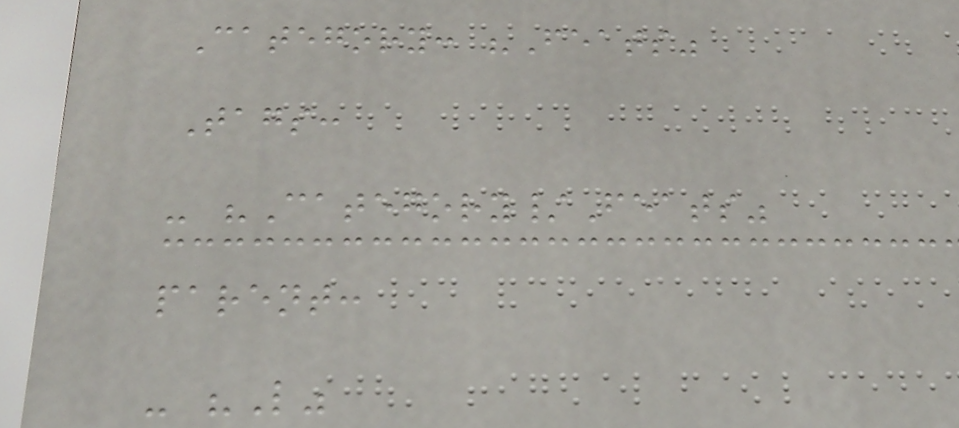Category: "Feats"
Tags:
- "Category/Feats"
parent:
- "L"
